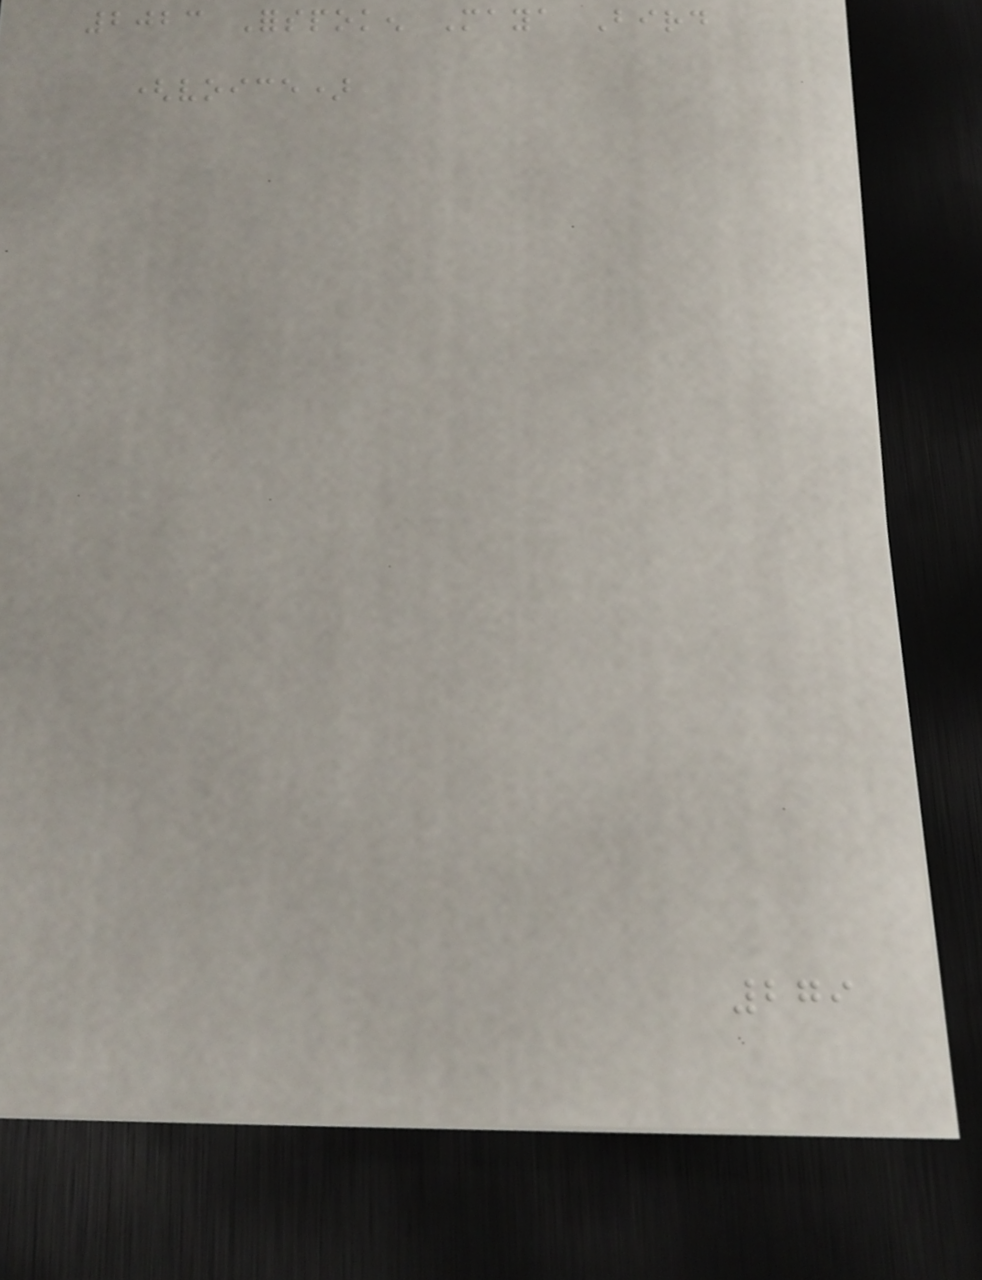2023 Forspoken Maya Bird
(voice)
279
